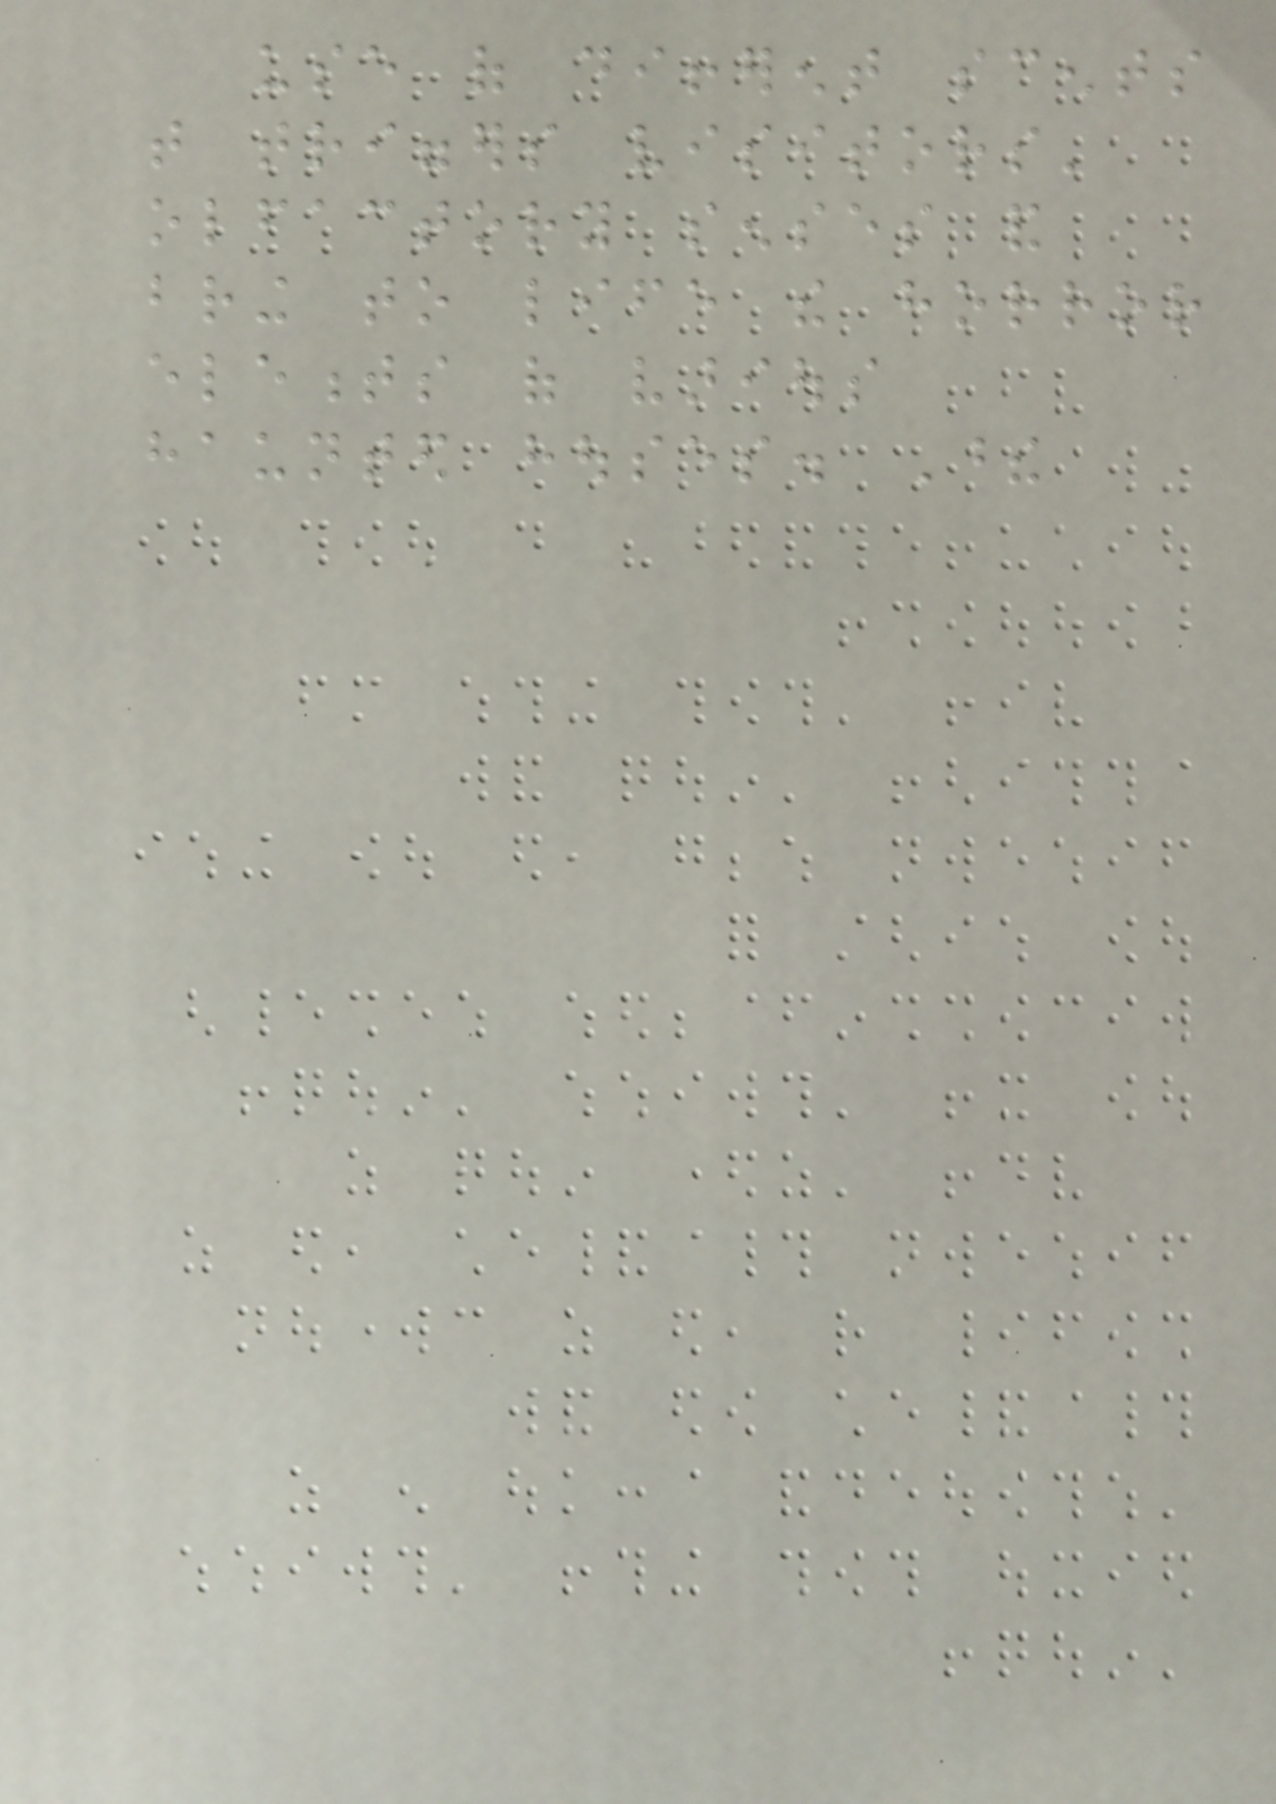use of different scents
that triggers visitors'
olfactory senses and
bring to life the horror
elements of various
haunted houses. These
